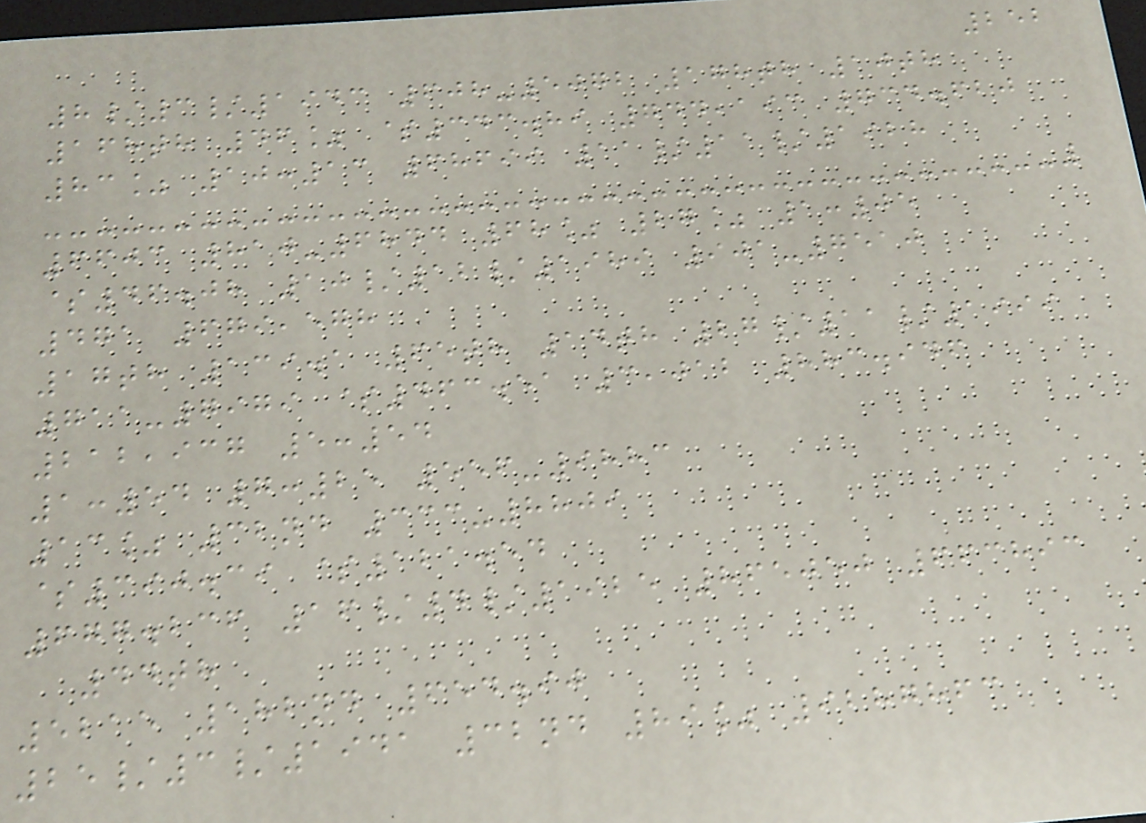252
8/3/1943 608-5072 178th 10th
168th 46% $343.89 744,193 734.620
83% 10:13 68699 11/11/1928
6603 810-6844 68% 27% 1:05
$46.08 10/12/1989 901-7510
471 679,578
17th 139.1 65th 14th 27/11/1999
711-7979 $463.51 3,012 883.946
212,937 5:54
1:54 7:25 556-9883
13% 32nd 333-8809
$390.39 $121.54
677.236 16/4/1925 865050 663893
44th
5215 182nd 654.90
25/3/1941 32nd 89% 9287863
